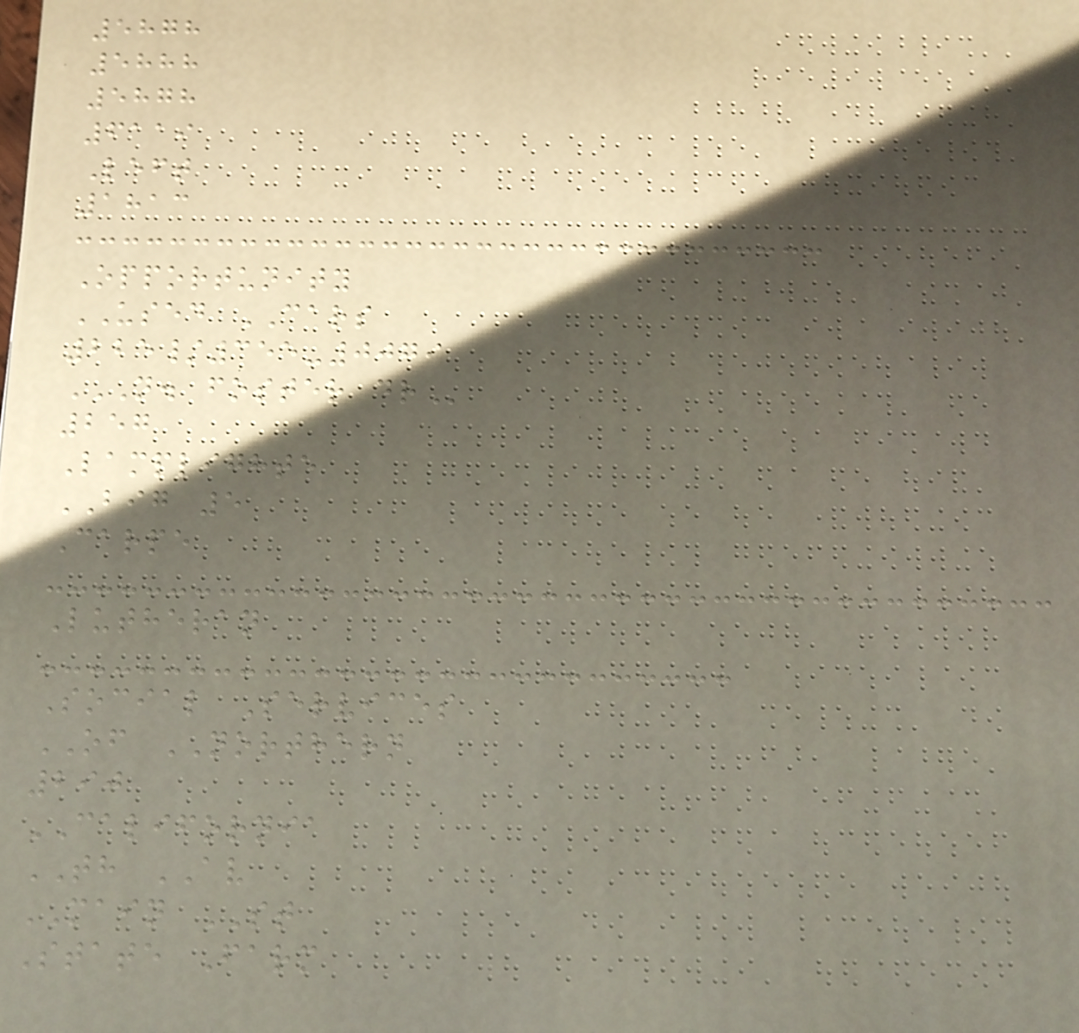5878
5888
5878
6119
Left
1813
Opportunity
USED CARS
225/355-0079
N. FOSTER DR
257
Lamplighte
BIG 5
Carpe
Lutheran
Social Services
OF NORTHERN
290
CALIFORNIA
TH AV
MAIN ST
State Farm
